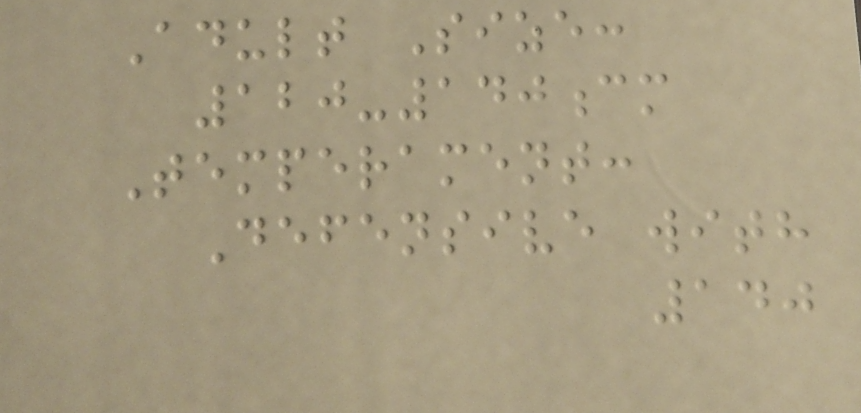Adult Size:
120-140cm
Temperament:
Defensive with
140
